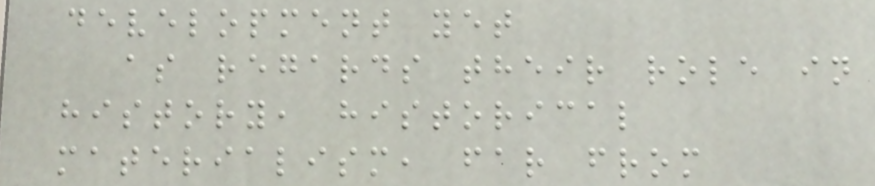development yet
as regards their role in
history, historical
materialism, far from
